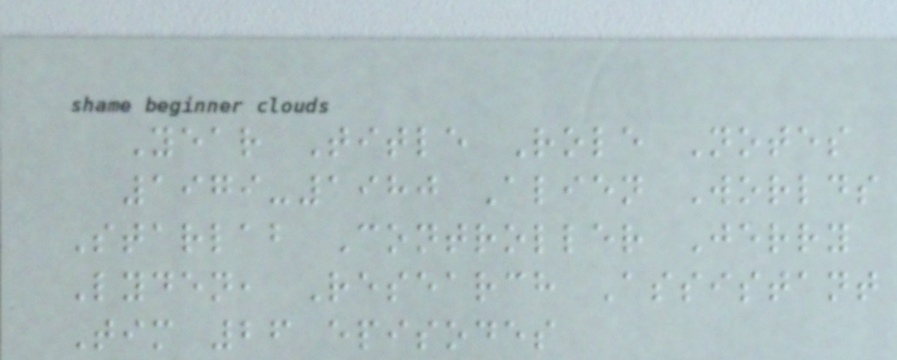Year Title Role Notes
1979-1980 Alien Worlds
Starlab Controller Jerry
Lyden, Research Assistant
Tim 26 episodes
